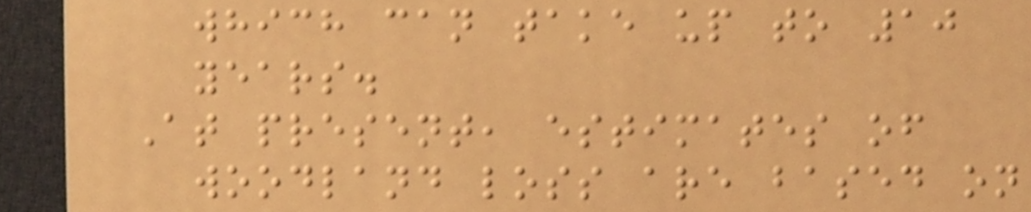which can take up to 10
years.
At present, estimates of
woodland loss are based on
